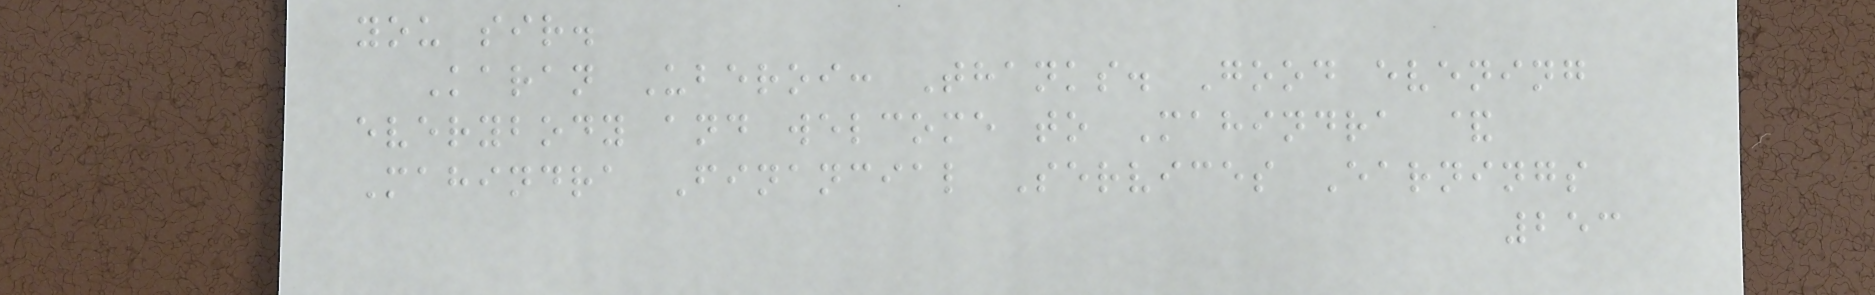you sir.
Karan Uberoi: Thanks. Good evening
everybody and welcome to Mahindra &
Mahindra Financial Services Earnings
253
